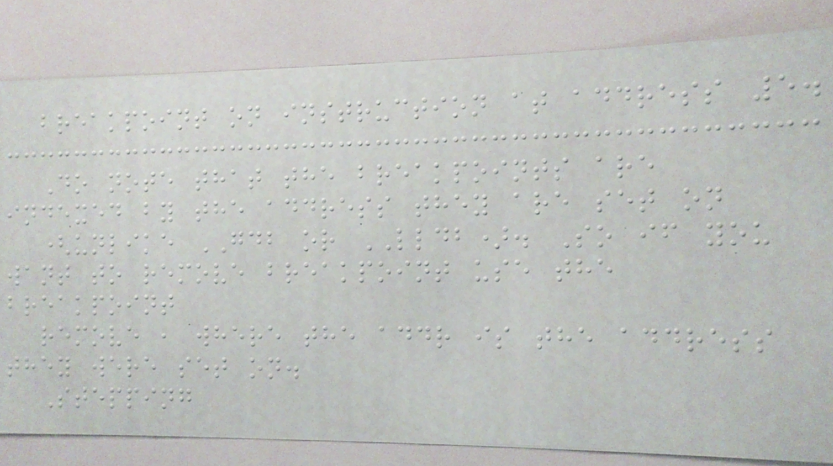breakpoint on instruction at address 5.
Do note that the breakpoints are
indexed by the address they are set on
(unlike GDB or LLDB). So if you
want to remove breakpoint use the
breakpoint
remove , where the addr is the address
they were set on.
Stepping
